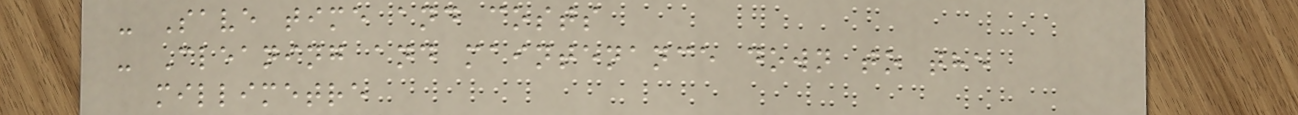- Save time and costs
- Cleaning and maintenance down to the
millimetre
